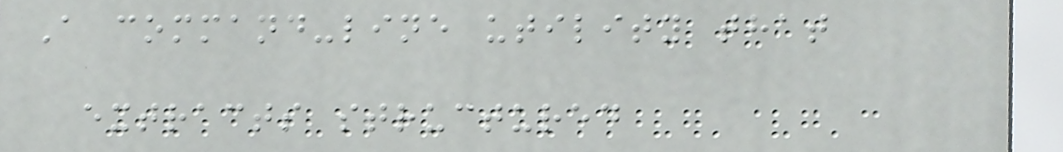A command-line utility that
extracts structured
